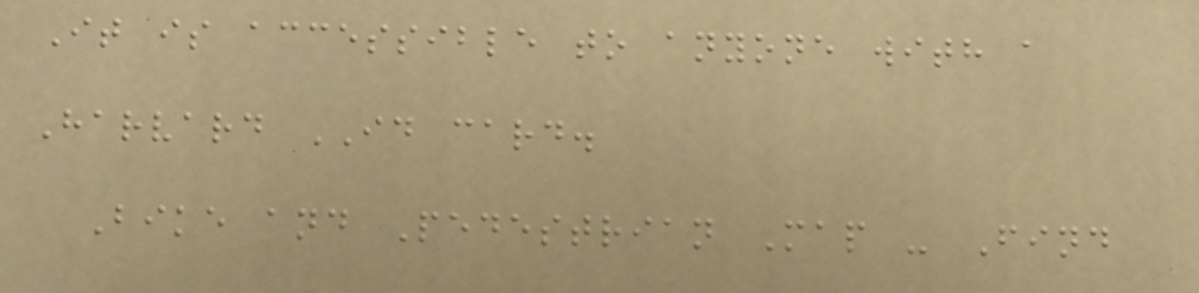It is accessible to anyone with a
Harvard ID card.
Bike and Pedestrian Map - Find
